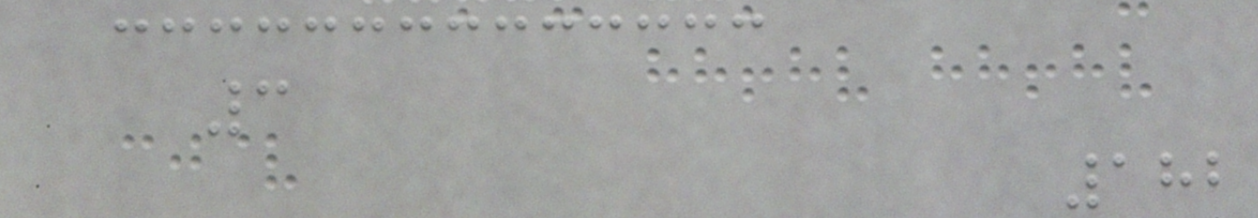3
182
